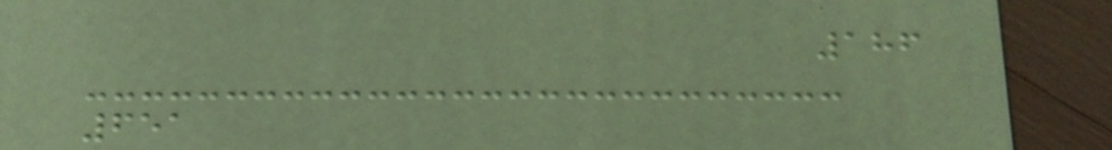186
651
